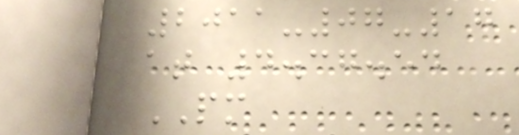2011-07-17
at 4.37.54
PM
